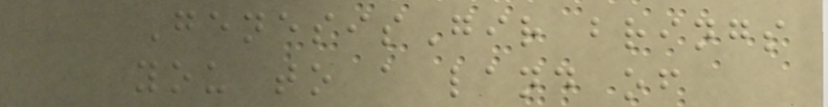GenesisGir brings
you to a land of
